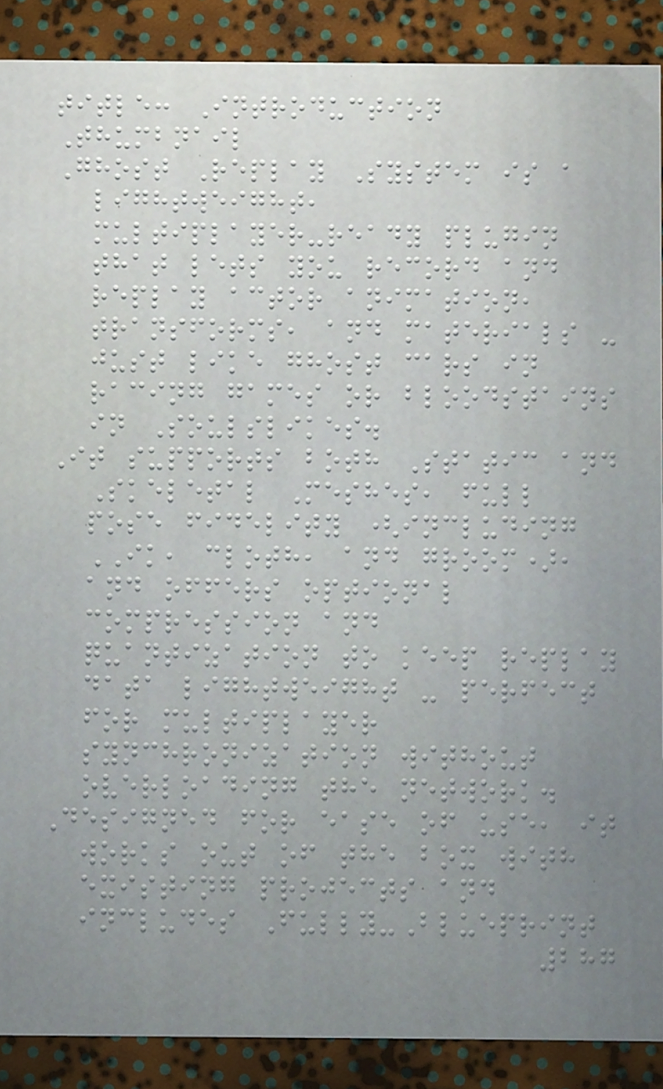title: Introduction
Thumbnail
Ghost Replay System is a
lightweight,
multiplayer-ready plugin
that lets you record and
replay actor animation,
transforms, and materials -
just like ghost cars in
racing games or bloodstains
in Soulslikes.
It supports both Static and
Skeletal Meshes, full
pose fidelity (including
IK, cloth, and groom),
and offers optional
compression and
quantization to keep replay
data lightweight - perfect
for multiplayer
synchronization without
overloading the network.
Designed for ease of use, it
works out of the box with
existing projects and
includes Fully-Blueprint
287
